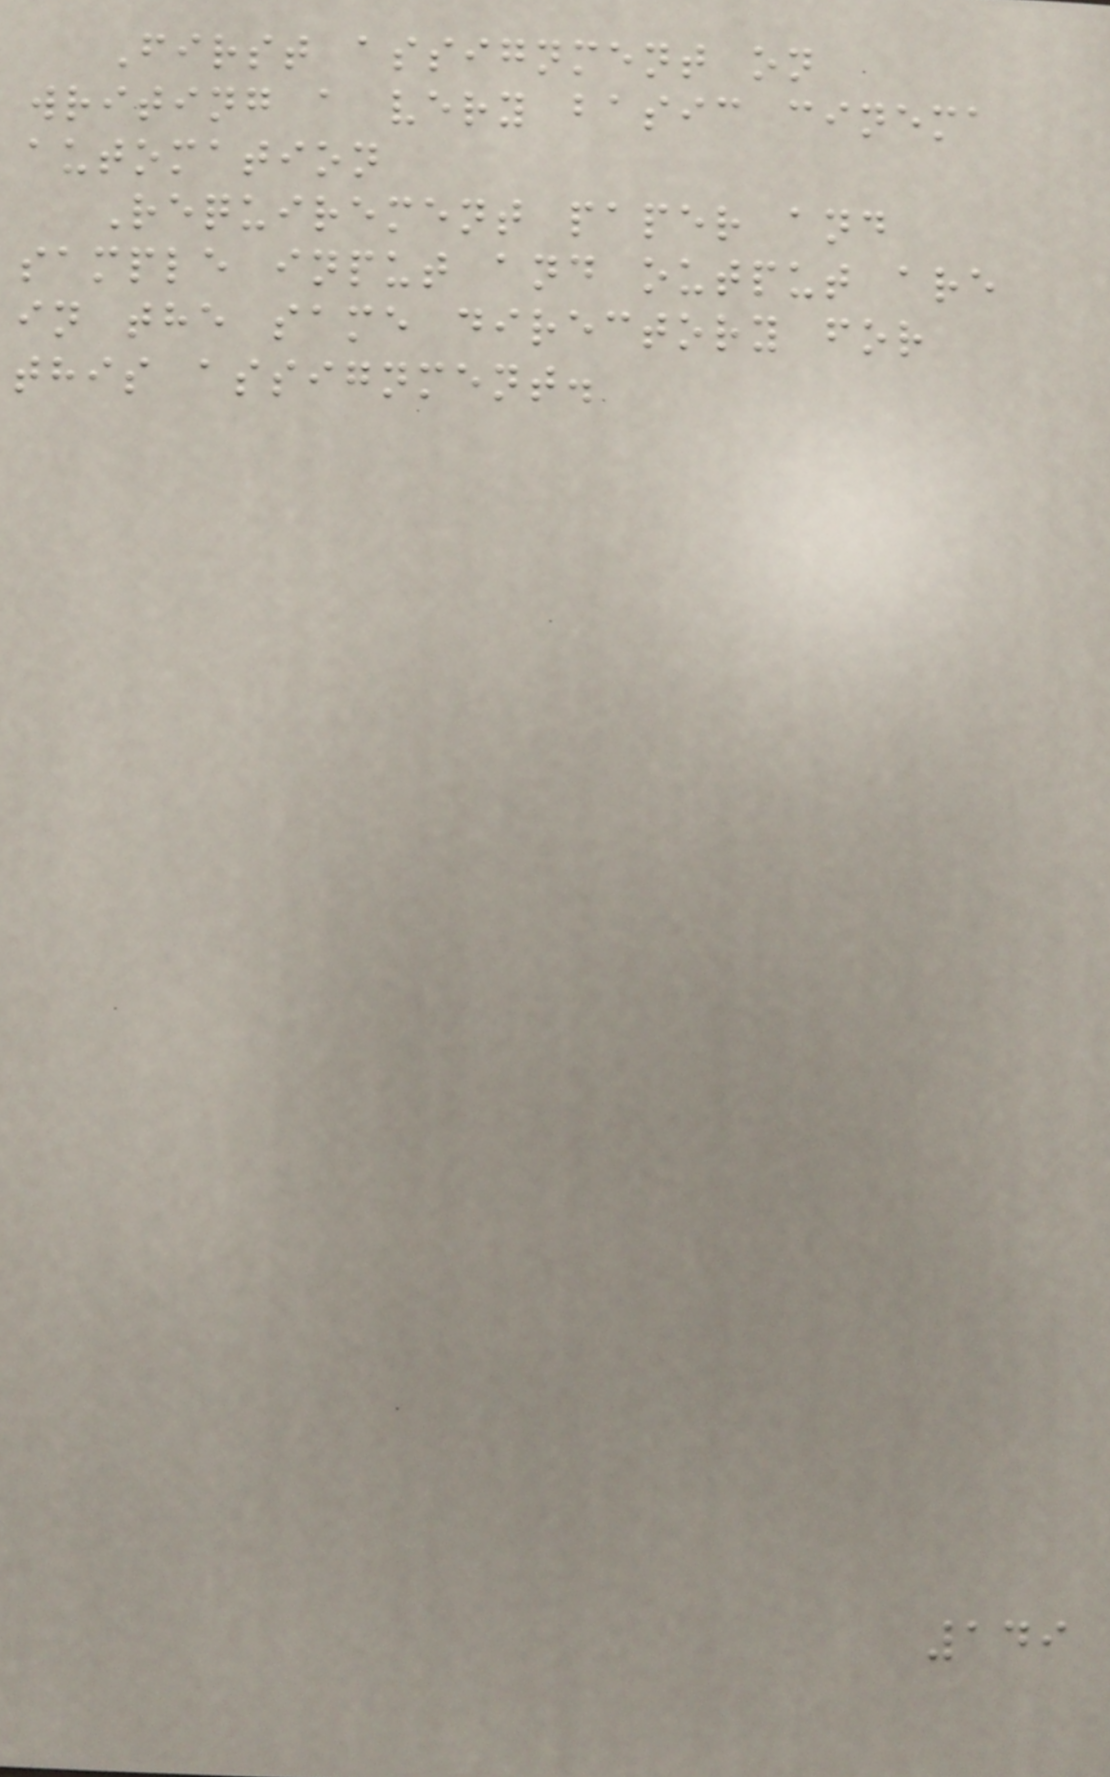First assignment on
writing a very basic cinema
automation
Requirement paper and
sample input and output are
in the same directory for
this assignment.
149
